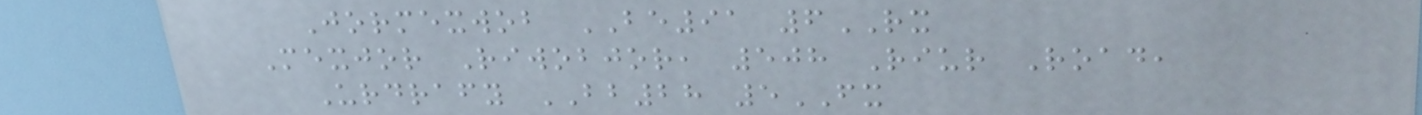Jormexwob BE91 6RX
Mexjor Riwobjor, 508 Riur Road,
Urdrafy BB28 5FX
